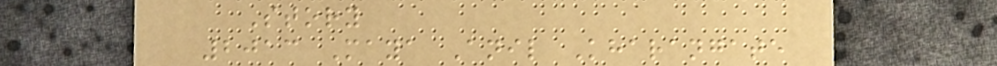Story
2013 Maya Anil Kharangate
